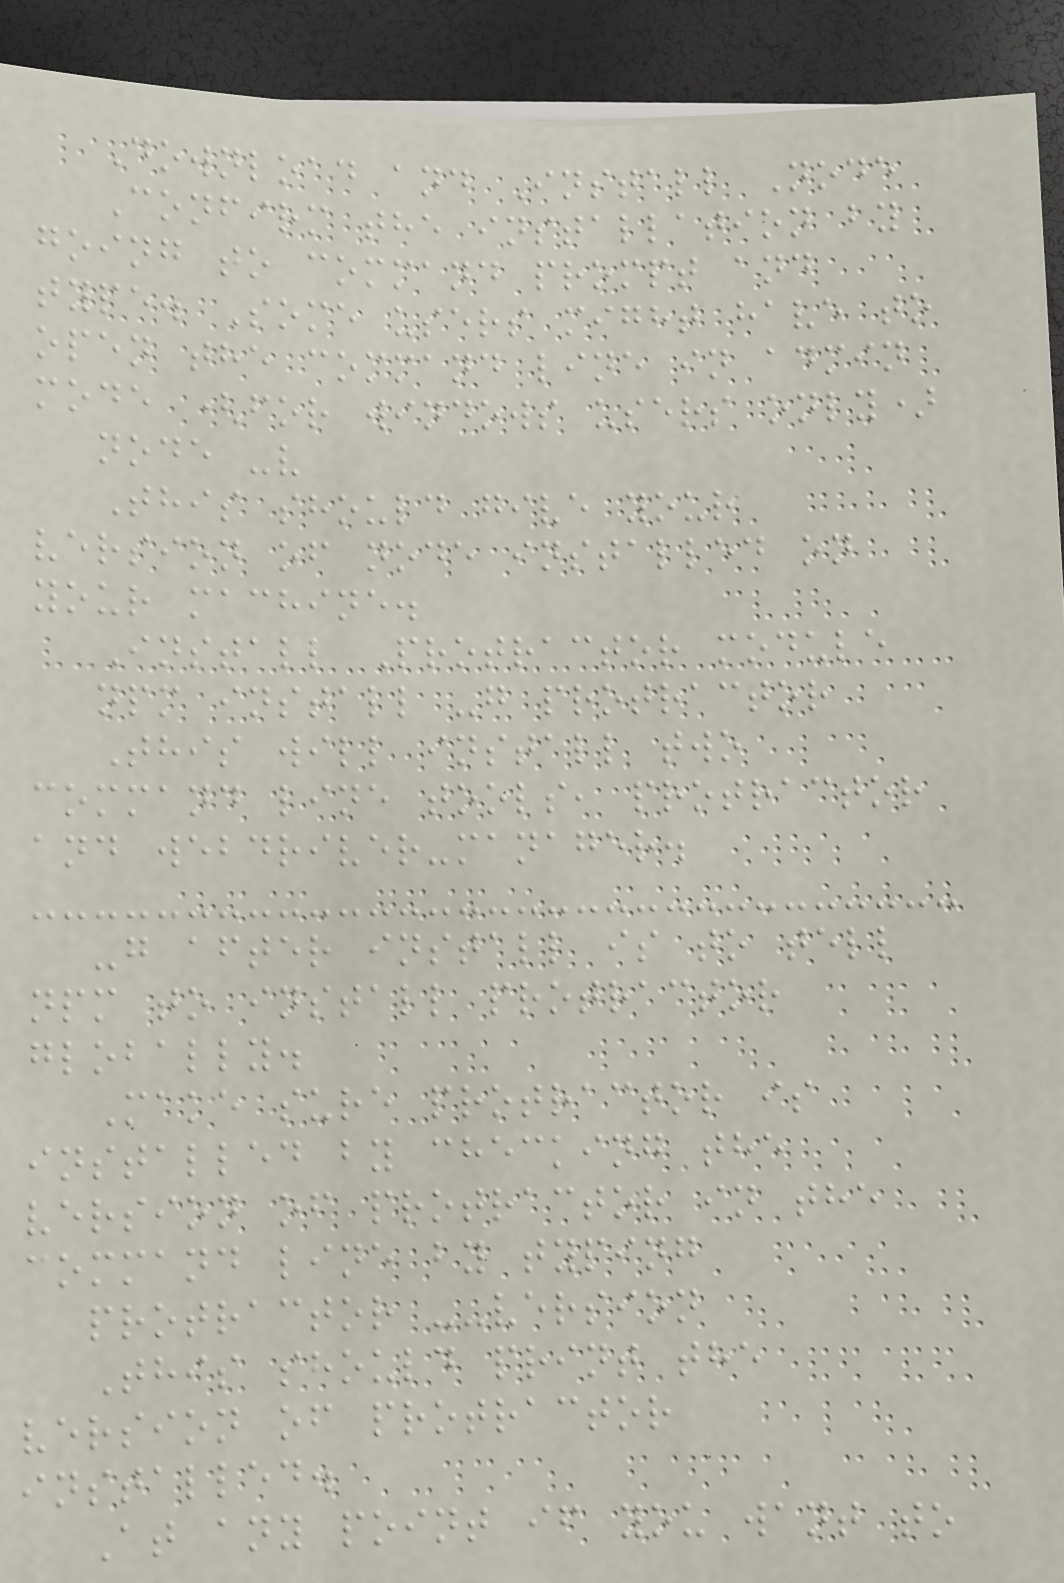Download and Install Node
Confirm the installation by
going to command prompt and
type. Some users might have to
open the command line in admin
mode (for windows users only)
node -v
This should give your
version of node installed on
your machine.
Install Protractor module
npm install -g protractor
This will install two
command line tools, protractor
and webdriver-manager.
-g after install is to tell
npm to install protractor
globally.
Make sure protractor is
installed by checking the
version of protractor in the
command line by typing
protractor --version
This should print the
version of protractor
installed.
At any point if you want to
